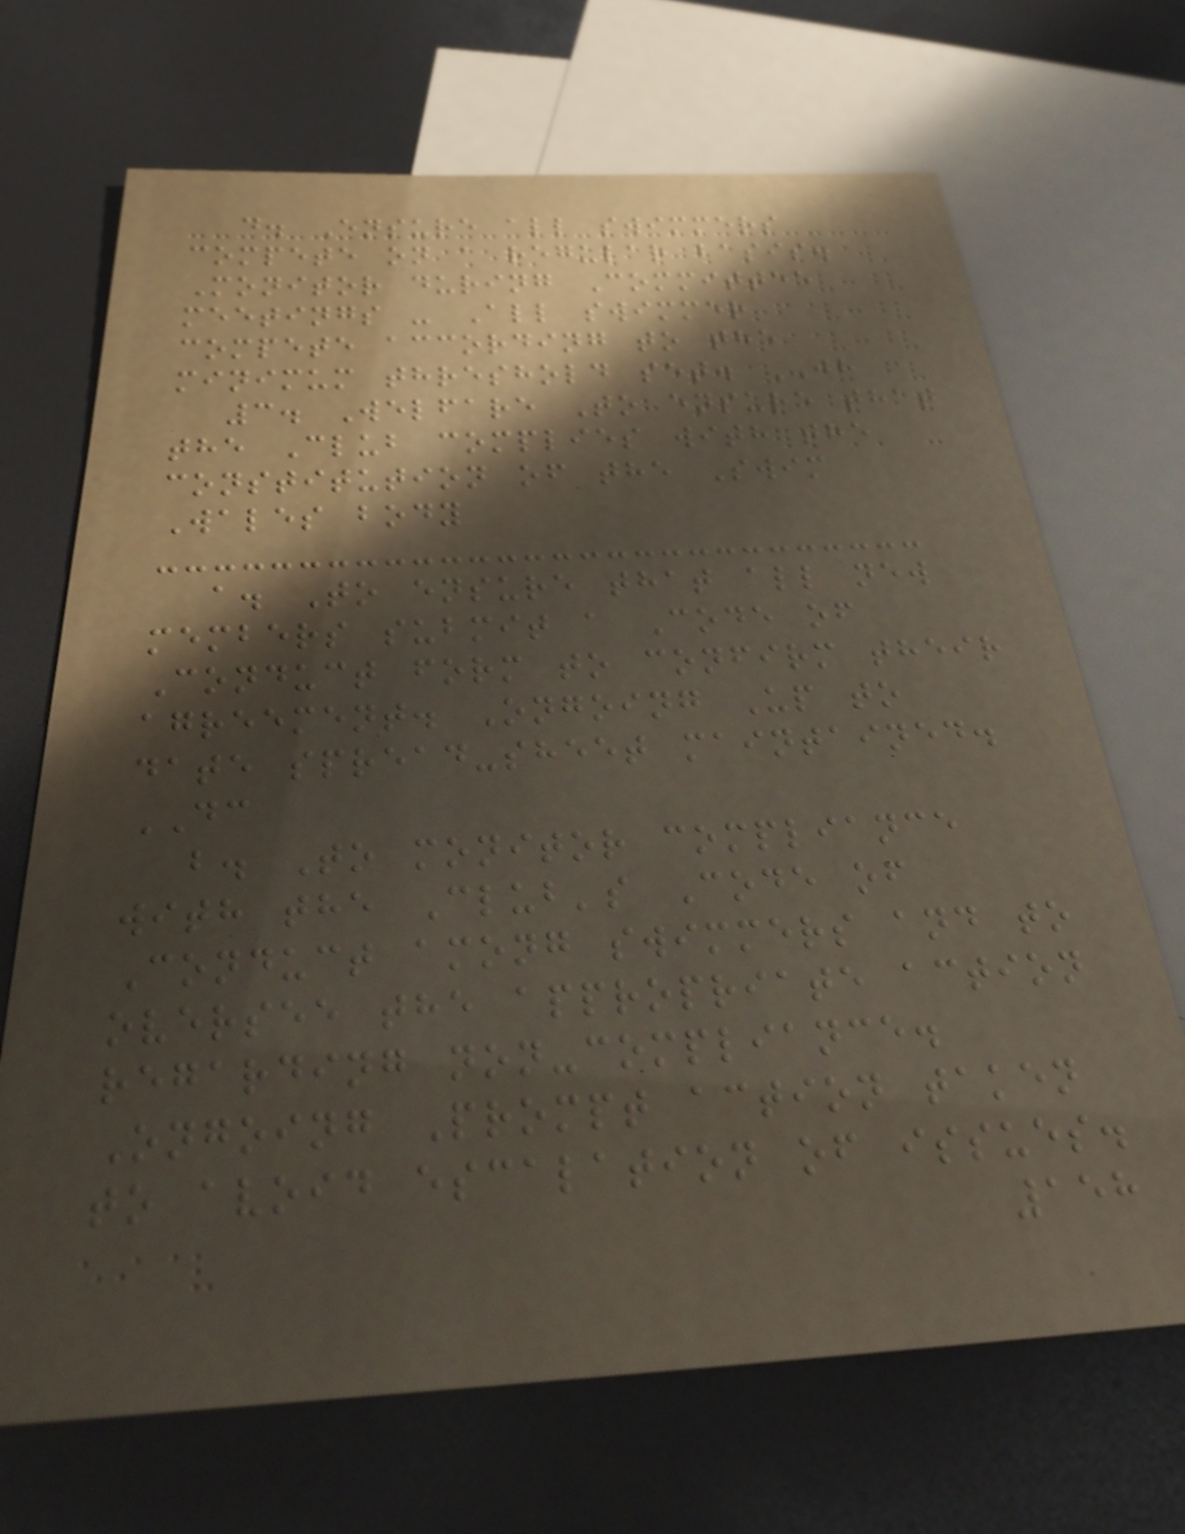d. Ensure all swimmers
compete on a regular basis.
Monitor during Committee
meetings - All swimmer
compete according to the
minimum threshold set. JH
3. Welfare To ensure that
the Club complies with the
constitution of the Swim
Wales body
a. To ensure that all new
members submit a Code of
Conduct form to confirm their
agreement. Ongoing Up to
date spread-sheet maintained.
DC
b. To monitor compliance
with the Club's Code of
Conduct among swimmers and to
oversee the appropriate action
regarding non-compliance.
Ongoing Prompt action taken
to avoid escalation of issues.
158
